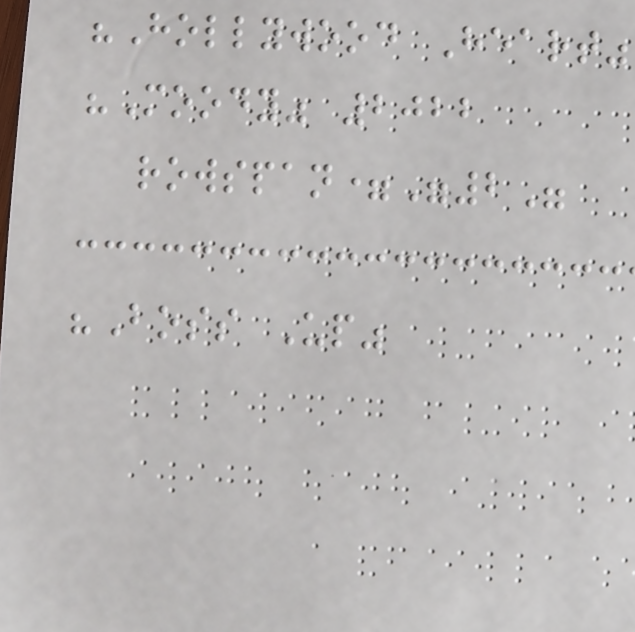"Hollywood Heart"
"Moody" 2022
rowspan="2"
"Boss Up"
